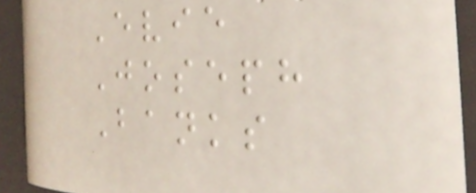Evie
Joseph
Banks
